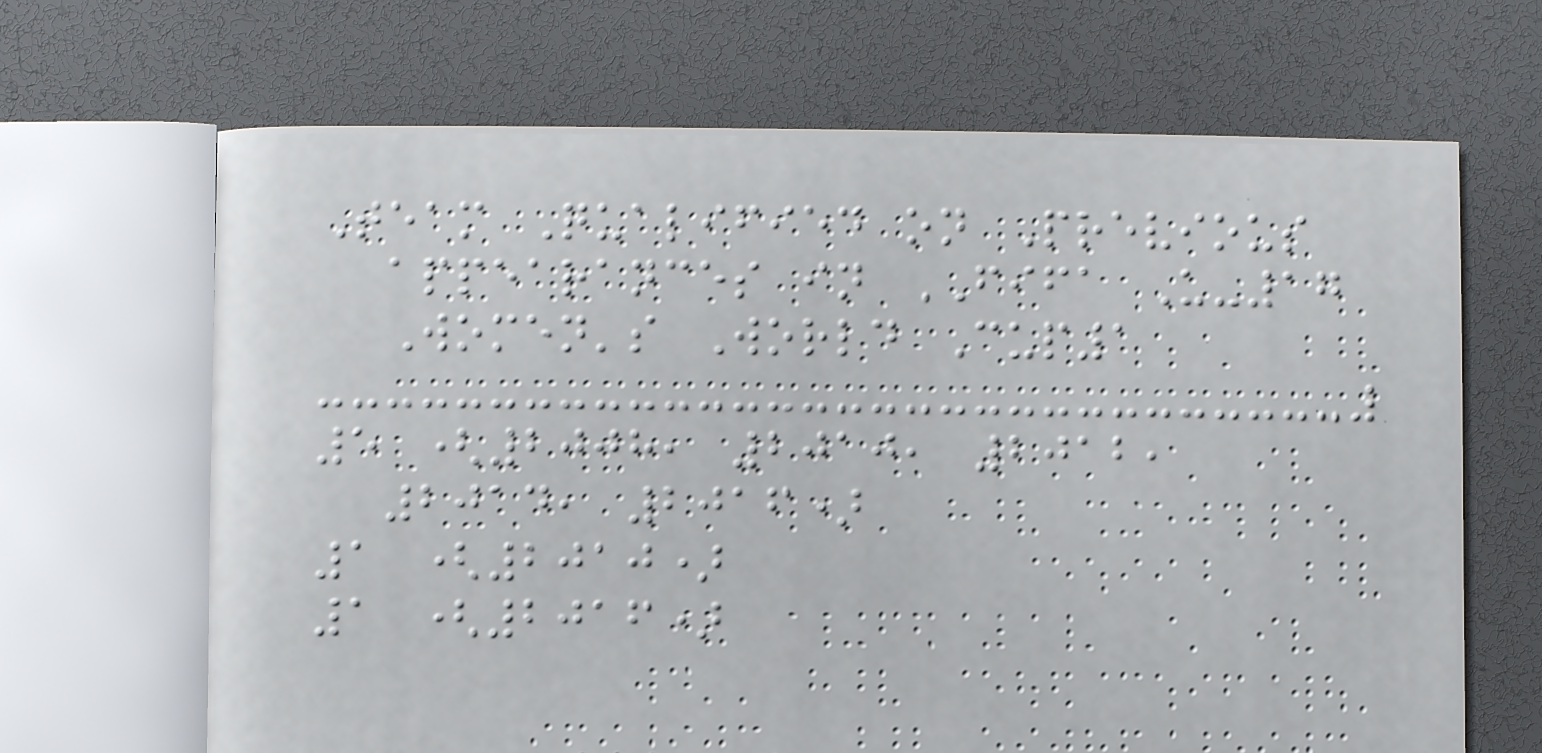Team Qualified on Previous
appearances in FIFA U-17
Women's World Cup1
5 (2008, 2010, 2012,
2014, 2016)
1 (2010)
1 (2016)
